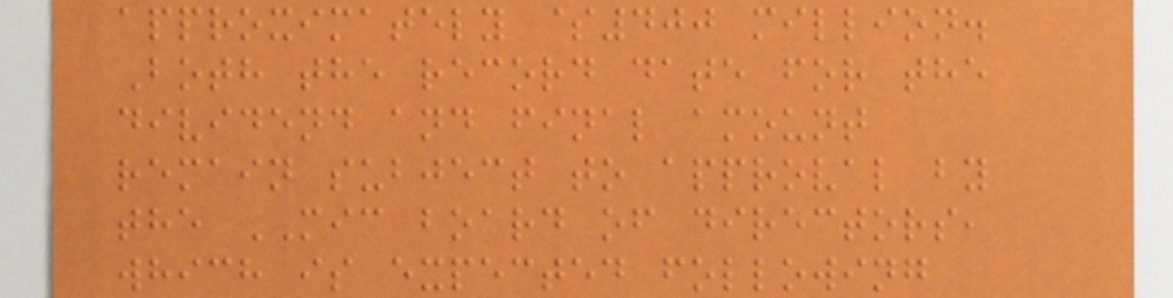approximately $400 million.
Both the record date for the
dividend and final amount
remain subject to approval by
the MIC board of directors,
which is expected following
